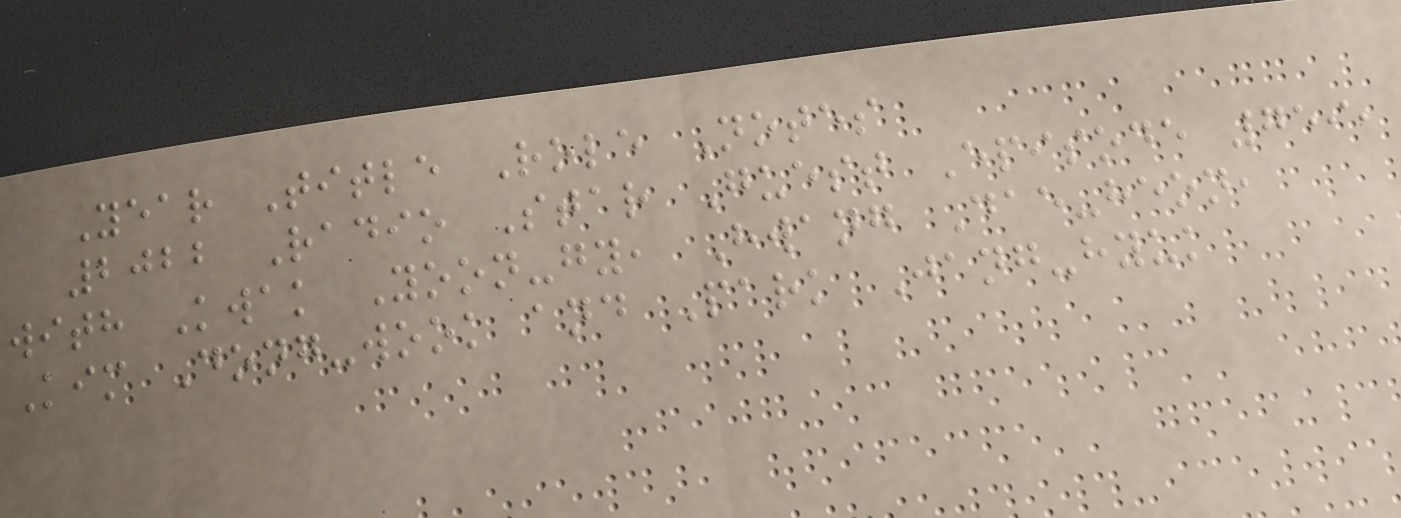Year Title Role Notes
2022 Radio Star Guest Episode 759,
with Kwak Yoon-gy, Hwang Dae-heon,
Kim Dong-wook and Park Jang-hyuk
